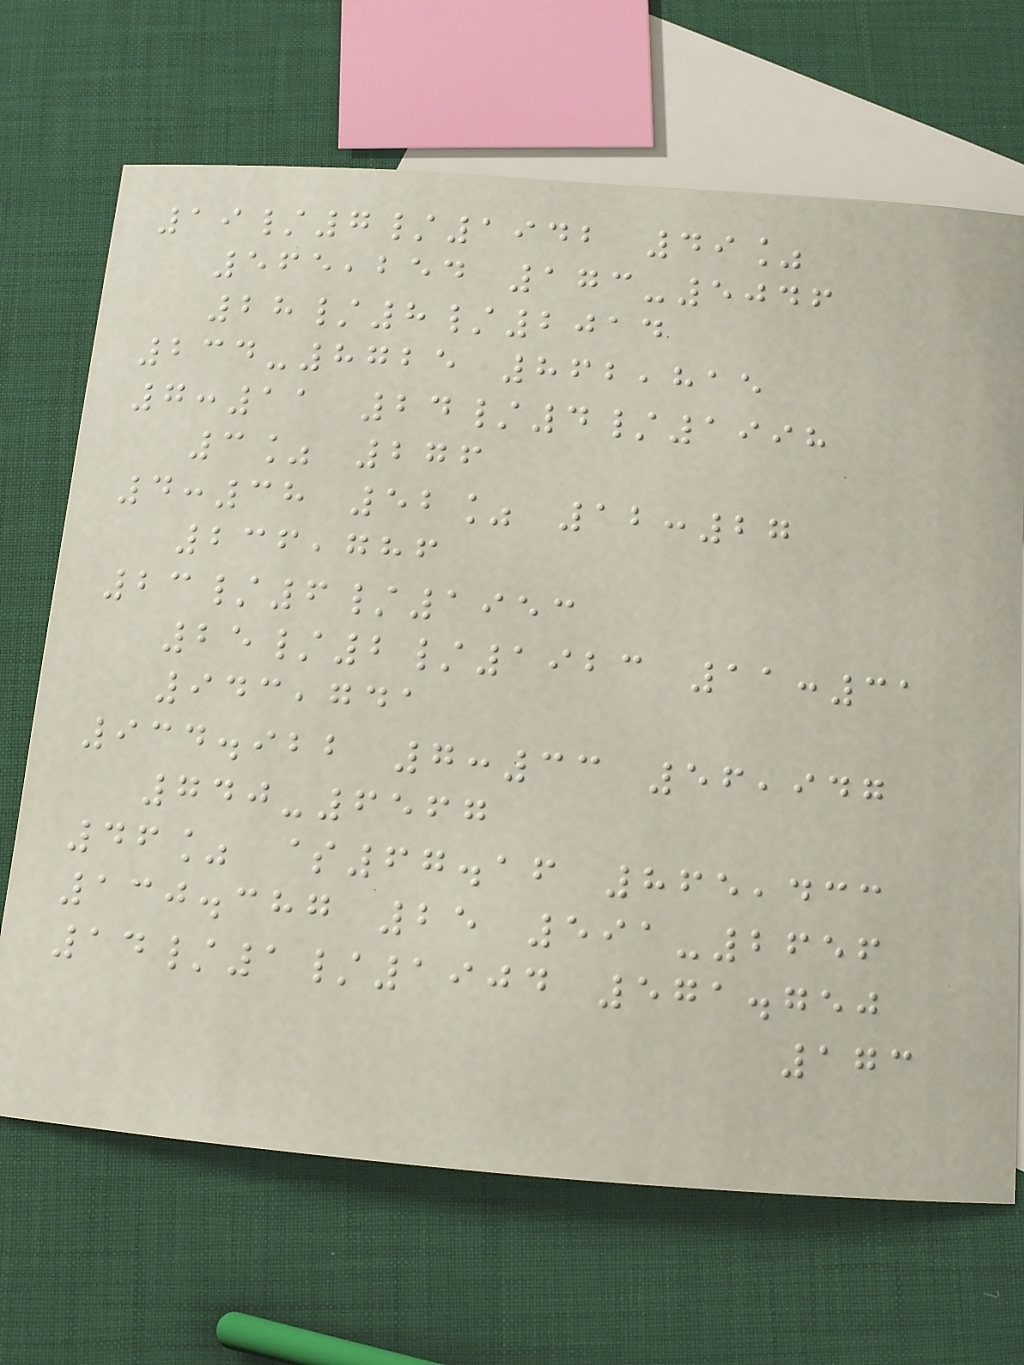19/7/1942 49%
565,254 173-5046
28/8/2014
234-8725 862,815
7:11 24/4/1998
3% 276
4:38 52% 12:27
236,786
23/6/1953
25/2/1923 11:31
943,741
934.922 7:33 56,947
740-6567
46% $67.16 865,433
130.387 25 591-2656
14/1/1904 571.750
173
